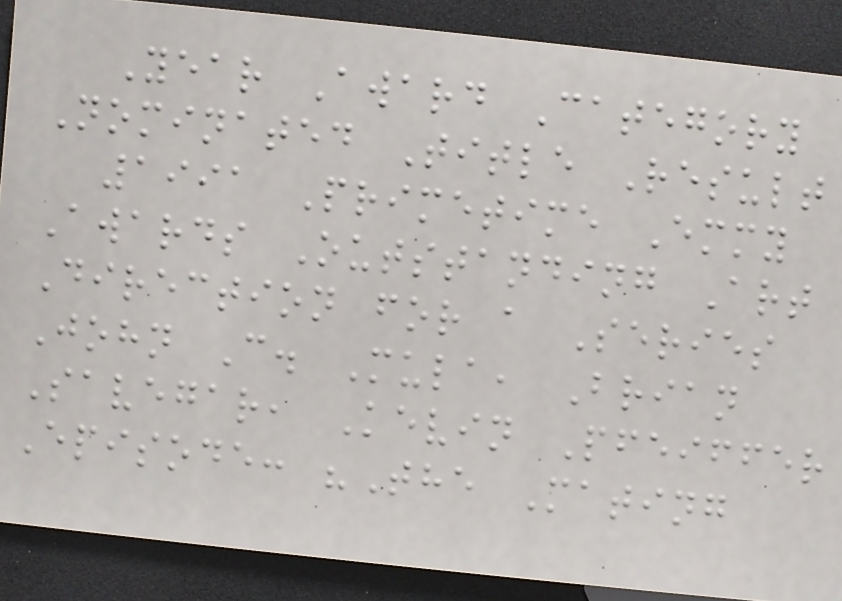Year Award Category
Nominated Title Result
1991 Primetime Emmy
Awards Outstanding Art
Direction for a Series
John C. Mula, Brian
Savegar, Kevin Pfeiffer
Episode: "The Mating
